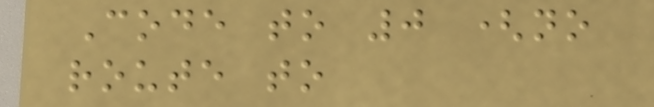Code to 0 (no
route to
